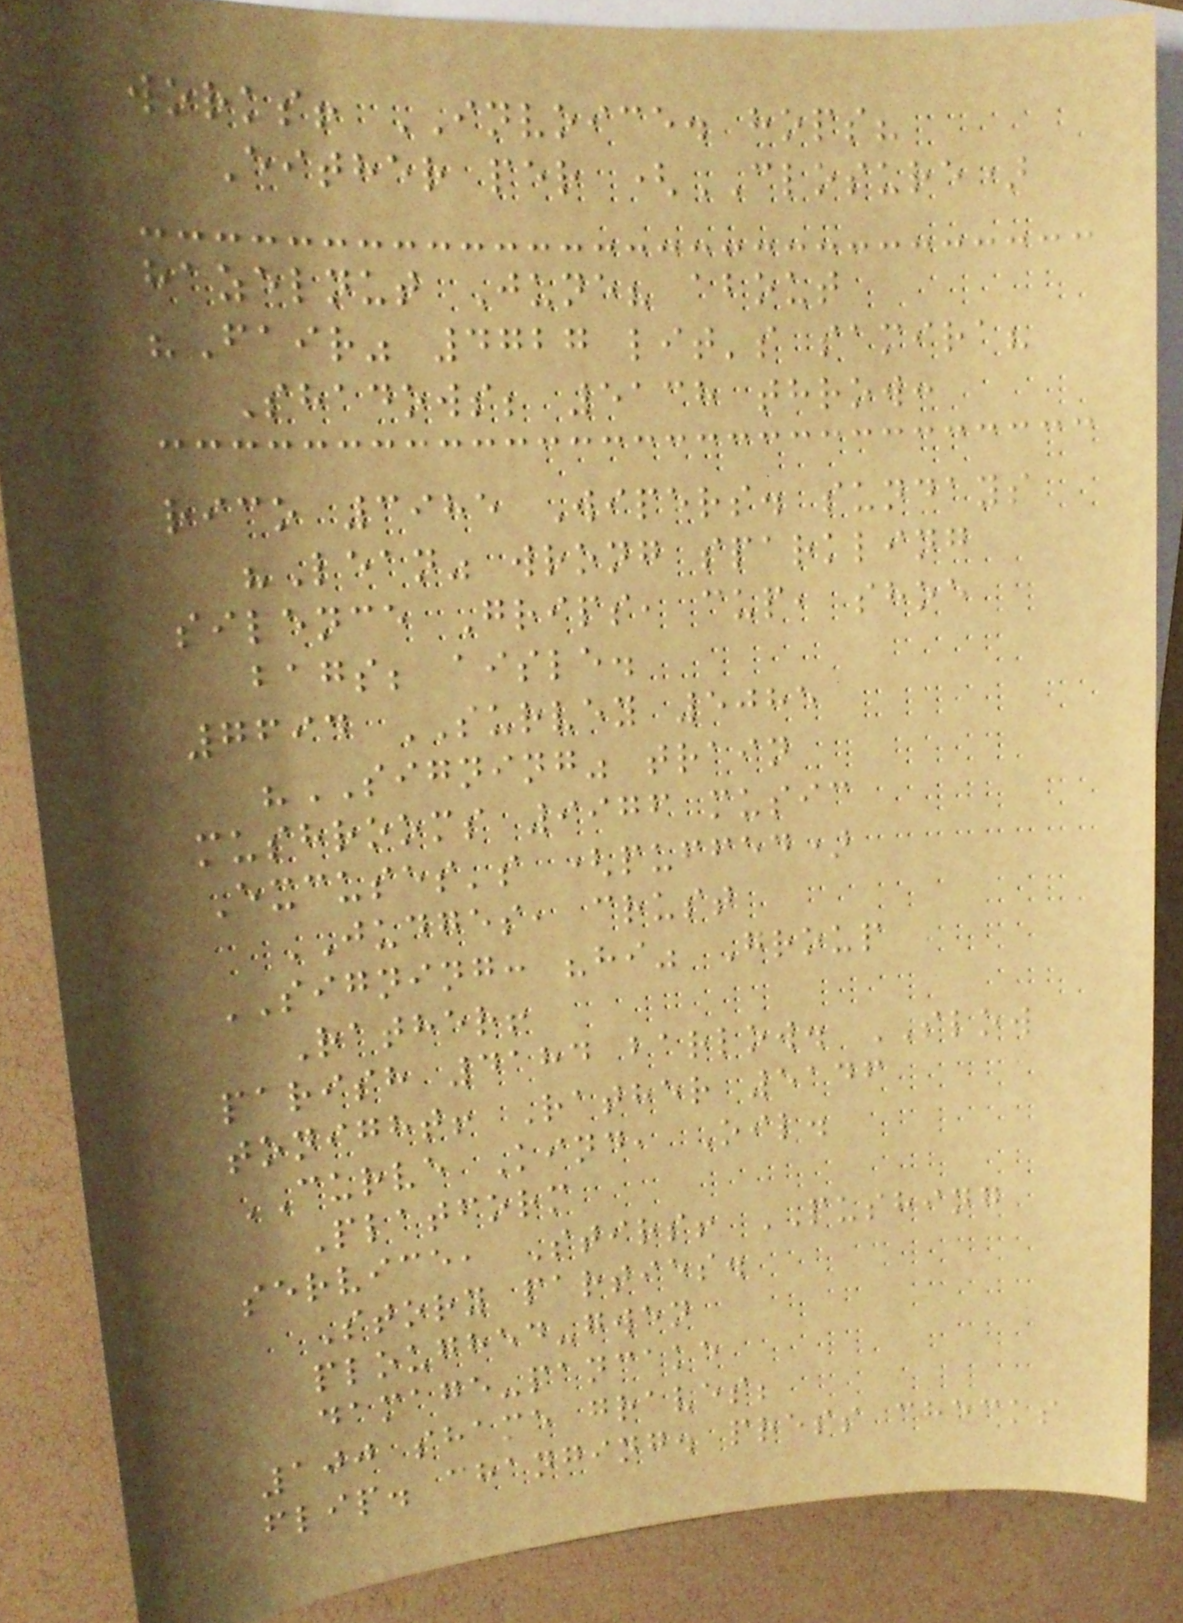works! INVOICE. hops?
Either per (CLOSURE)
hazelnut June? about
"Fair" 4727 lit's samira?
Shadows; 5138 throw:
rico 3985 Wipers. sundays
"Lean" wrong sparkling
silence Grips, cup, shoe
bags; aisle.
7694 SURVEY 5085
"SIGNING" train
mushrooms 9976 music
Excuses's (puffed)
JUDGES, crust
SIGNING: "hi" Group
Rather!
parish 4184 barlow. SLOW
tonight! Rather 5146
CURVE Kind, Oil.
Platform
service, Stirs! PUSHING
Story parties.
ploughed-gwen
damage-pancake
100 shame graves;
flip. changing. press checks
